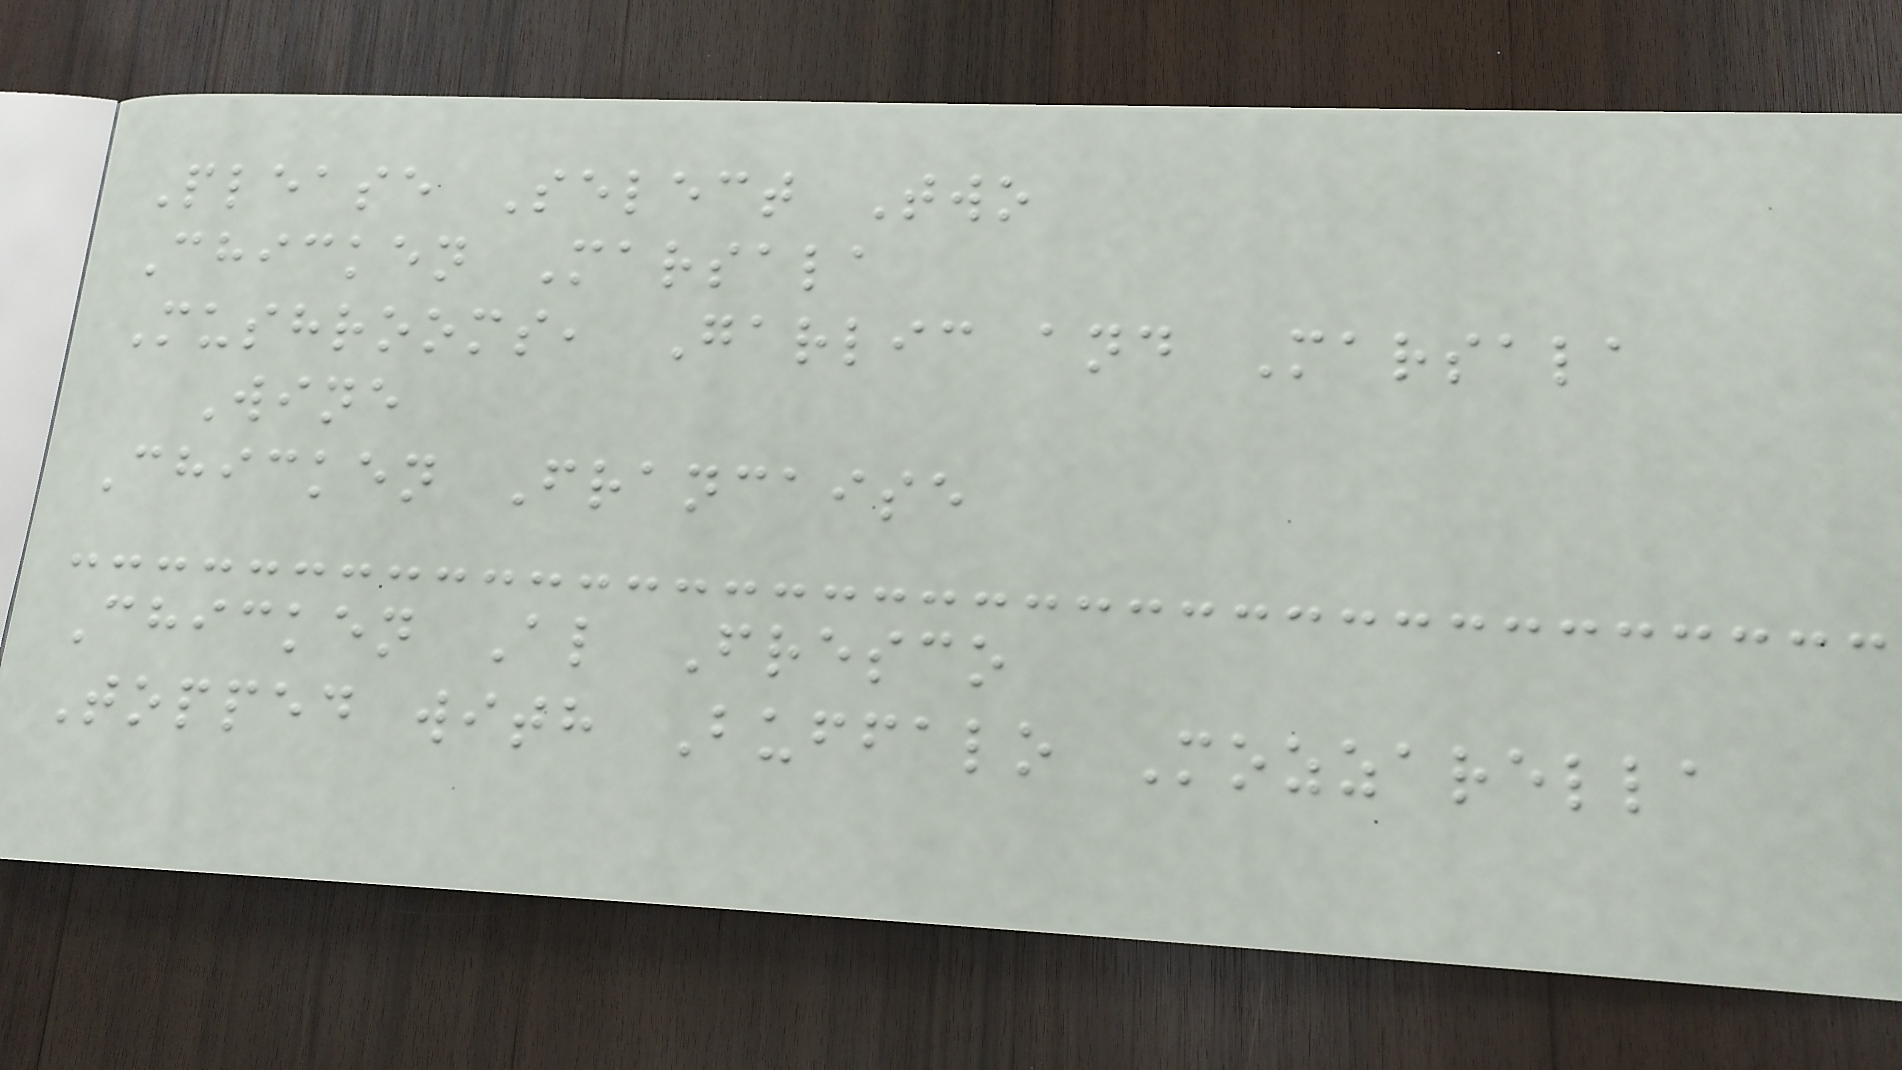Please Select Two
Chicken Marsala
Mushrooms, Garlic and Marsala
Wine
Chicken Francaise
Chicken Al Fresco
Topped with Buffalo Mozzarella
